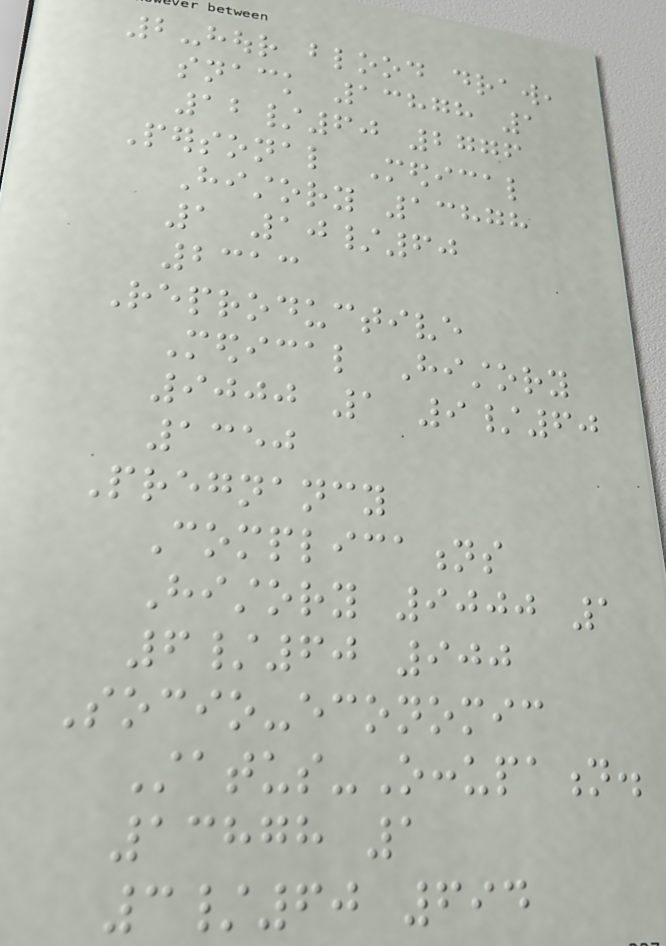2-hour blood draw,
snack 13878 1
12/60 2776
Personal Medical
History 13878
1 10/60
2313
Reproductive
Medical History
9000 1 9/60
1350
Pregnancy
Complications
History 9000 1
6/60 900
Socio-economic
Status-Occupation.
13878 1
3/60 694
